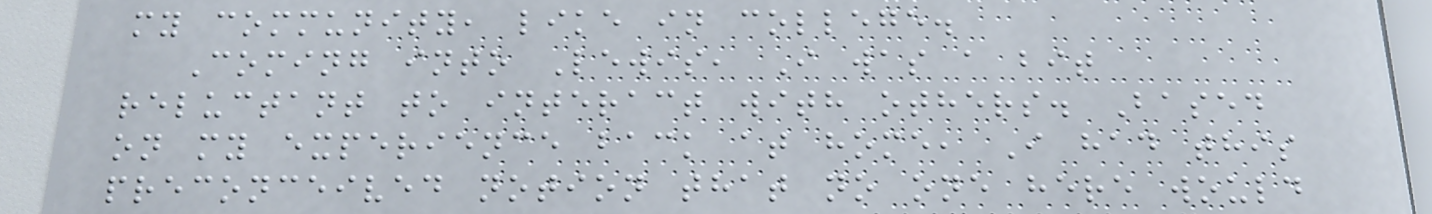my community, like in college.
Coming into Lewis, I was a bit
reluctant to interact with others. Based
on my experience back at home, I had this
preconceived notion that no one here would
